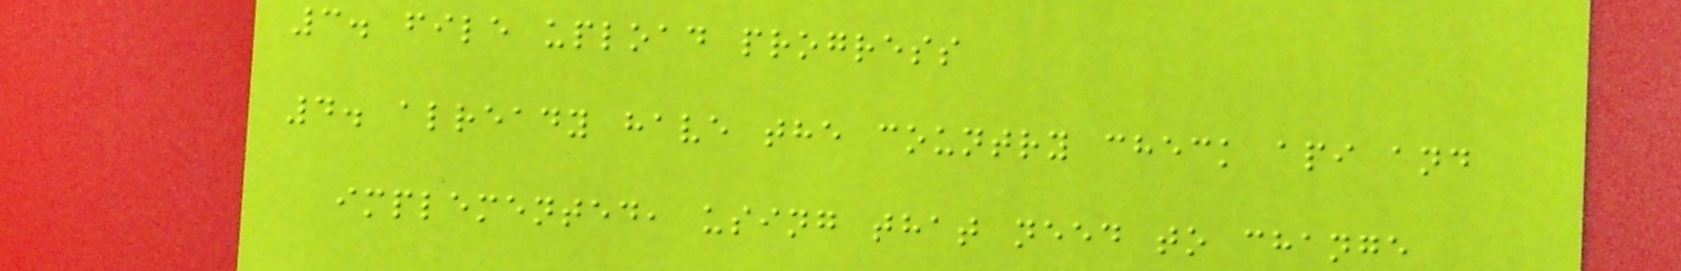3. file upload progress
4. already have the country check api and
implemented, using that need to change
